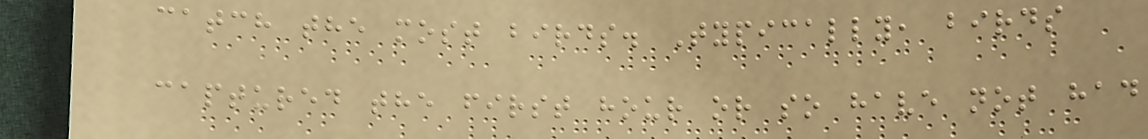catch the most birds. Typically, birds
captured the first hour or so have not had
